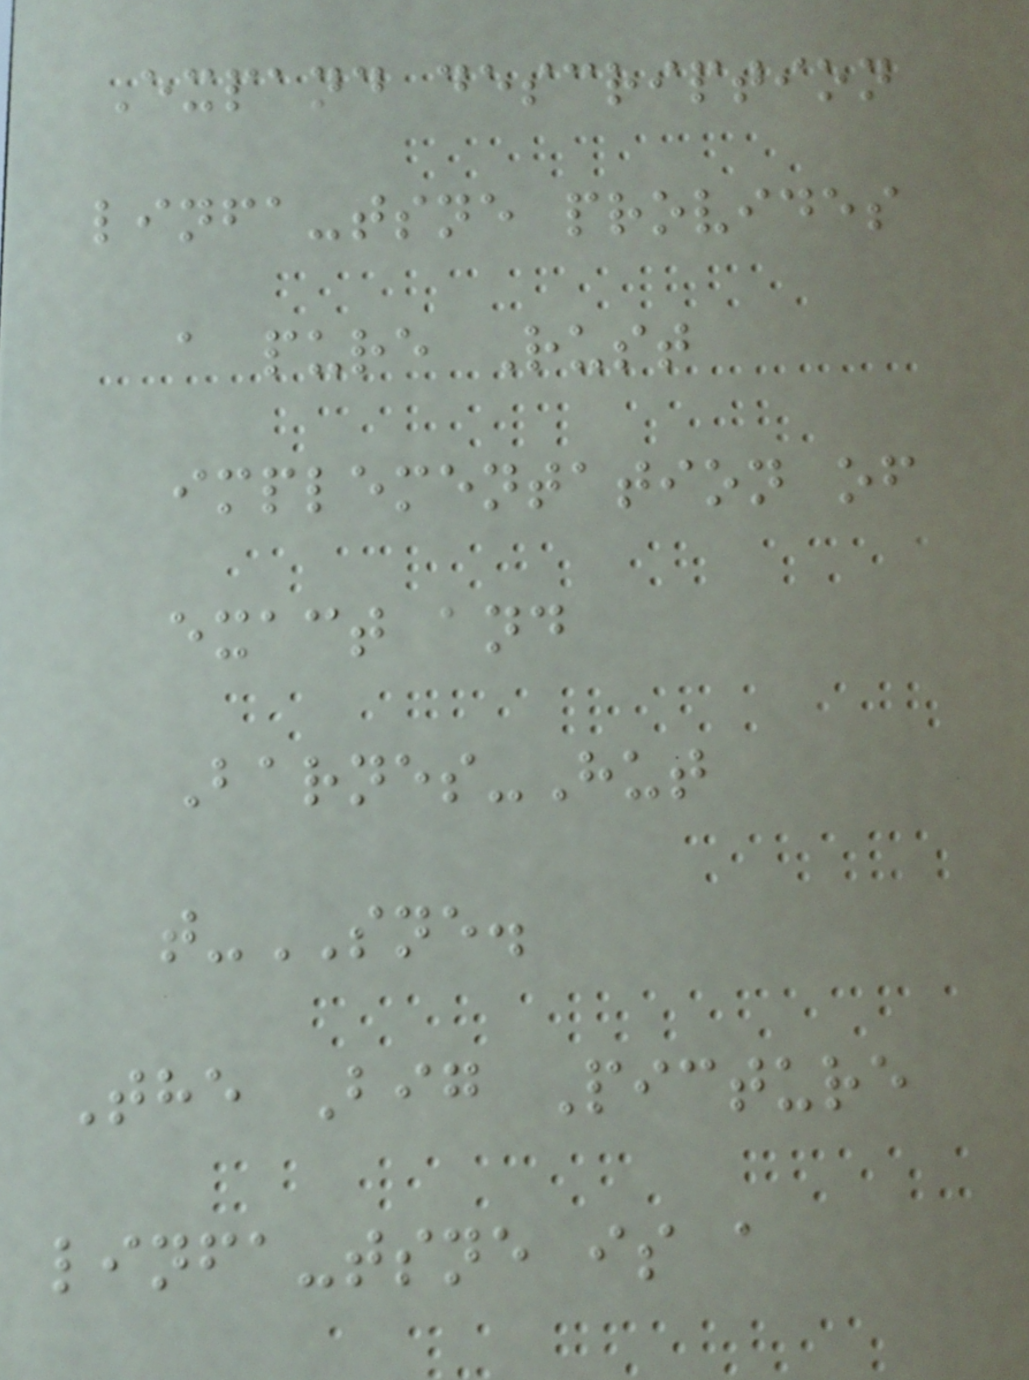Expand description
linfa-tsne provides
a pure Rust
implementation of
exact and
Barnes-Hut
t-SNE.
The Big Picture
linfa-tsne is a
